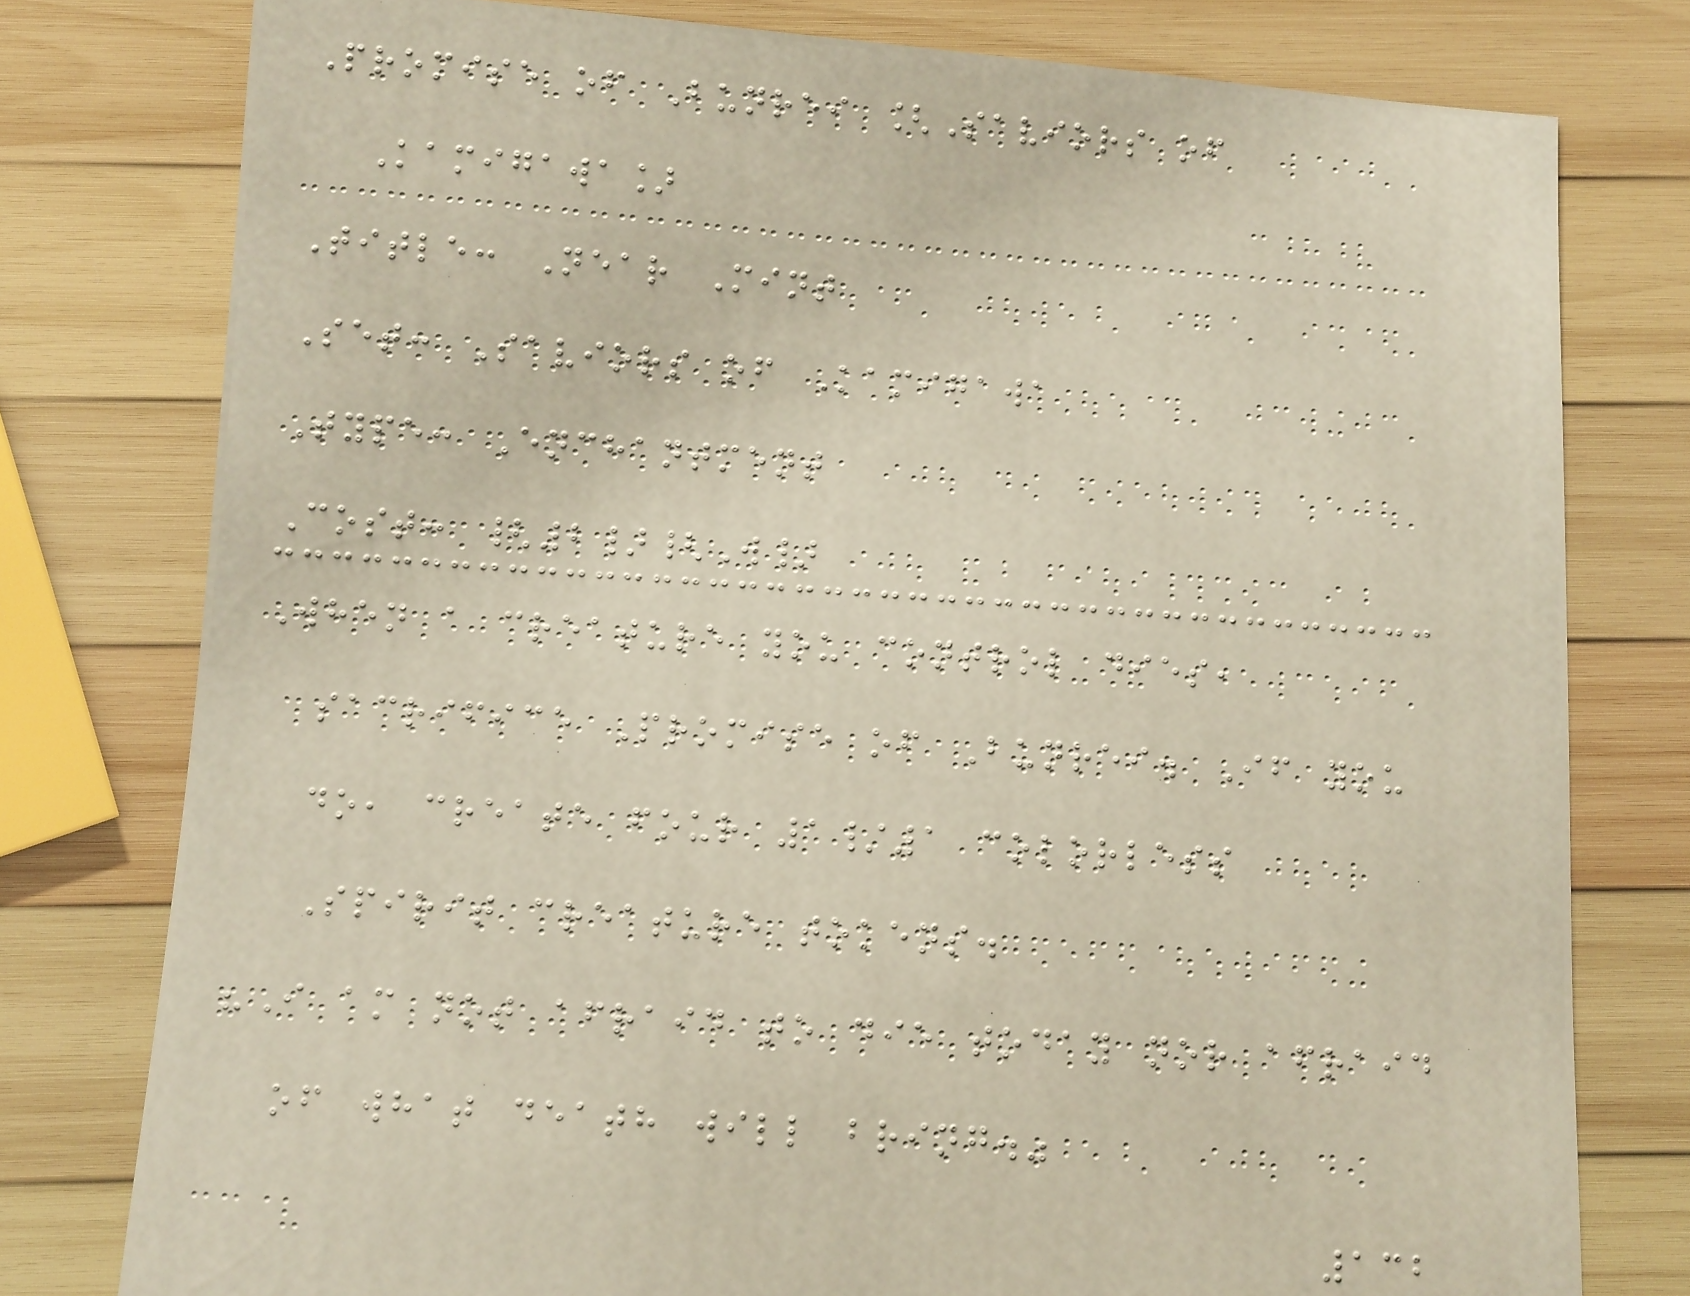Promise of Bunrei [Saviors of
Kamigawa]
Title: Near Mint
Set: Saviors of Kamigawa
Type: Enchantment
Cost: {2}{W}
When a creature you control dies,
sacrifice Promise of Bunrei. If you
do, create four 1/1 colorless
Spirit creature tokens.
"I am not afraid to die today nor afraid
of what death will bring."
132
